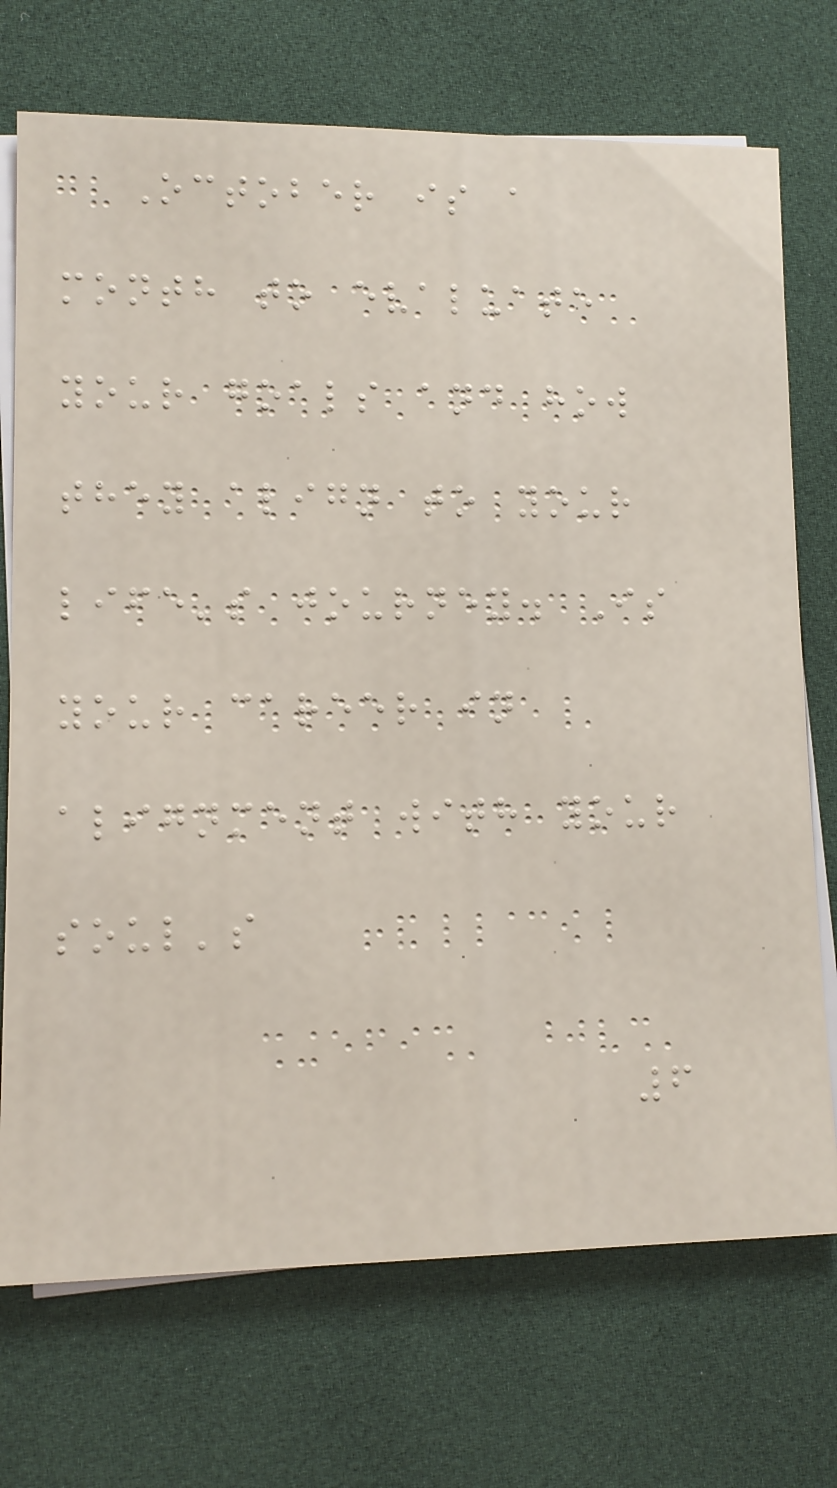October is a
month to evaluate
your goals and how
they align to your
life's journey. Is
your career in
alignment with your
soul's
6
